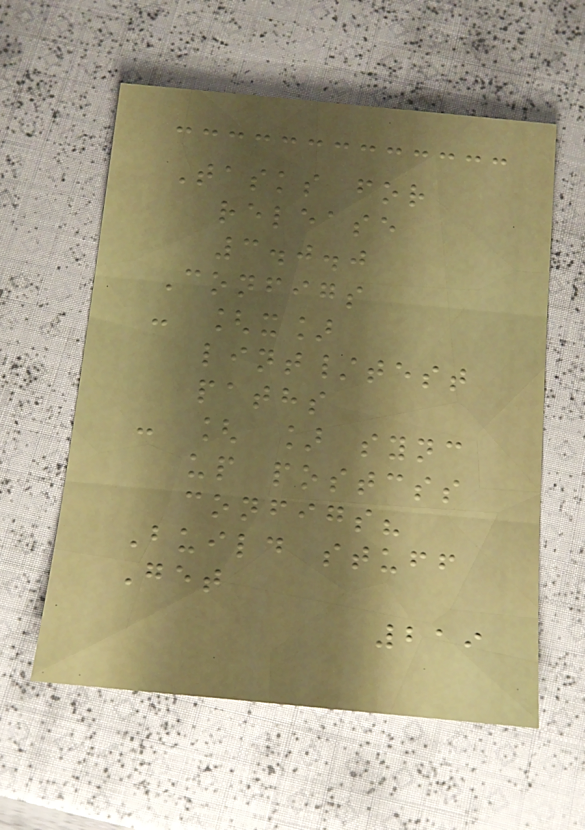Tasks for
release
3.0.0
Configs
- [x]
lint/test
paths
- [ ] sync
up postcss
configs?
Build stuff
Get
219
